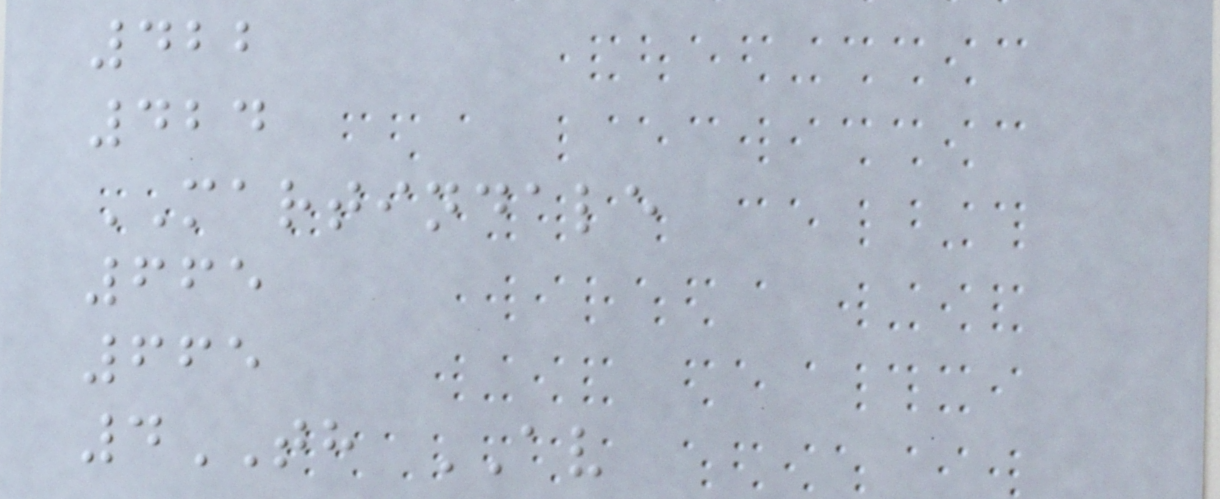422
424
MARTINDALE
665
665
4TH AV
